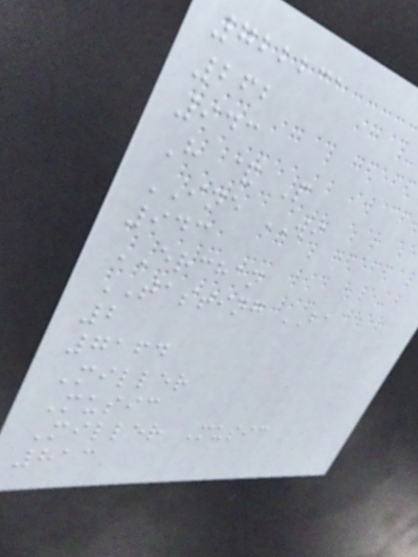722231
262
943
H & P
INE WI
943
ERCHAN
TASTING BA
2
7164
Miller
Music
Miller Music
813
